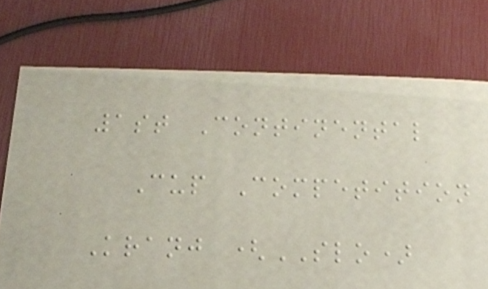1st Continental
Cup Competition
Kranj (SLO)
